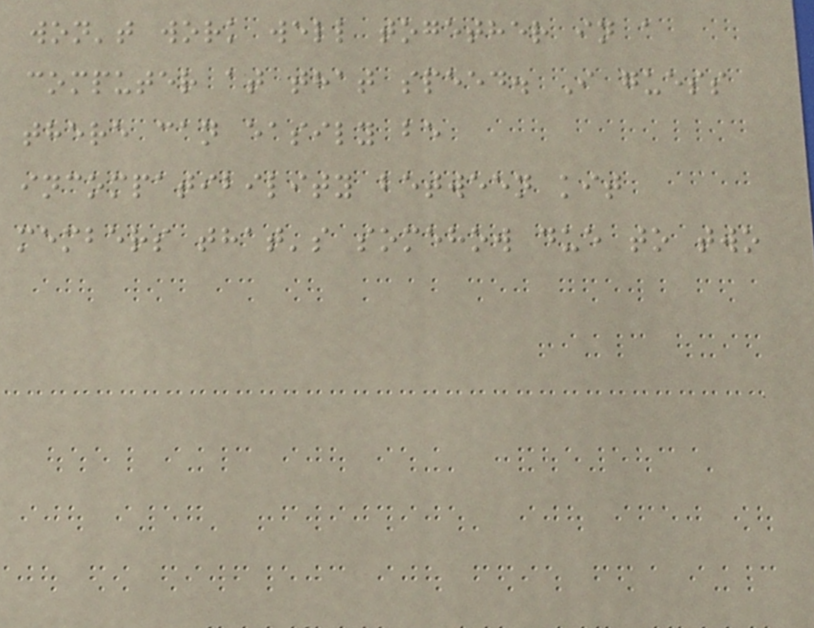won't work well together in a
computer at that speed. I guess
there can easily be
incompatibility between kit
members that's somehow due to two
